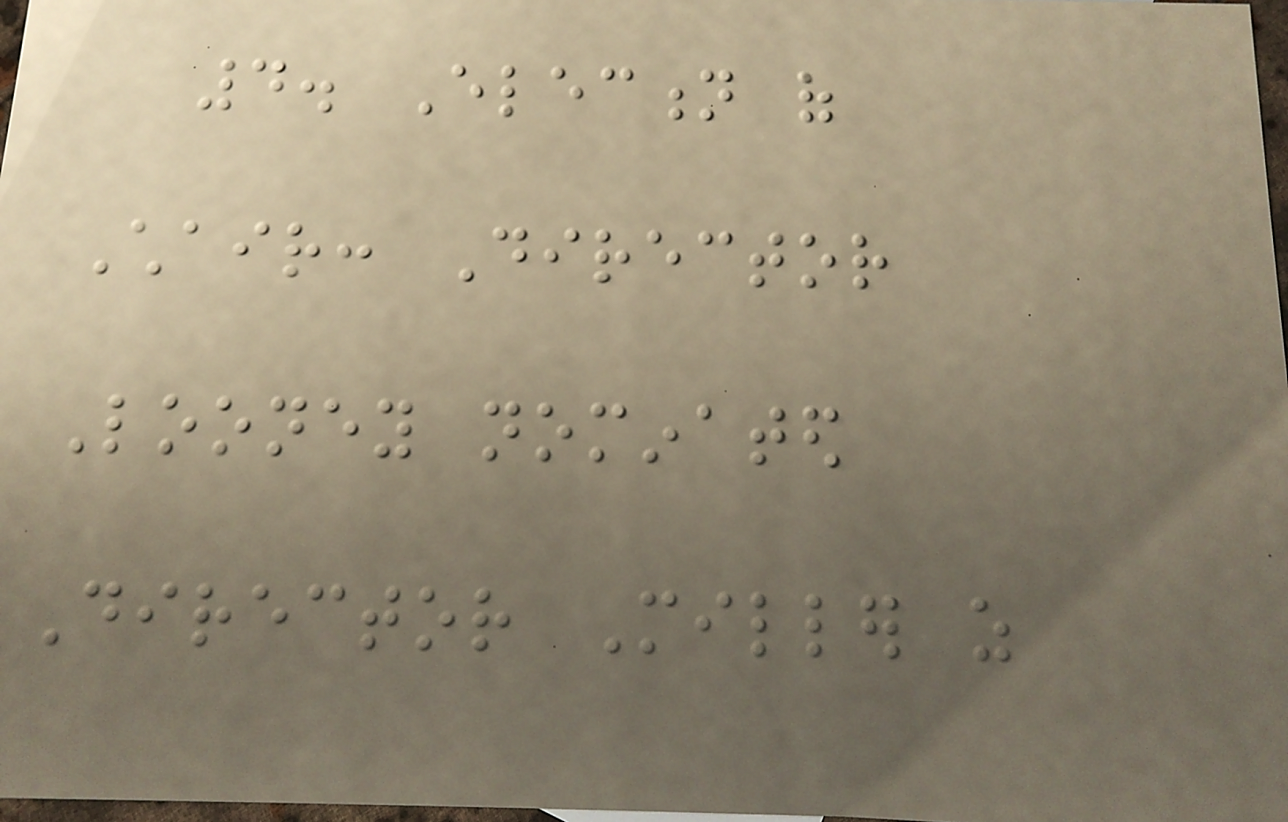4. Election of
Chair: Director
Looney nominated
Director Miller as
